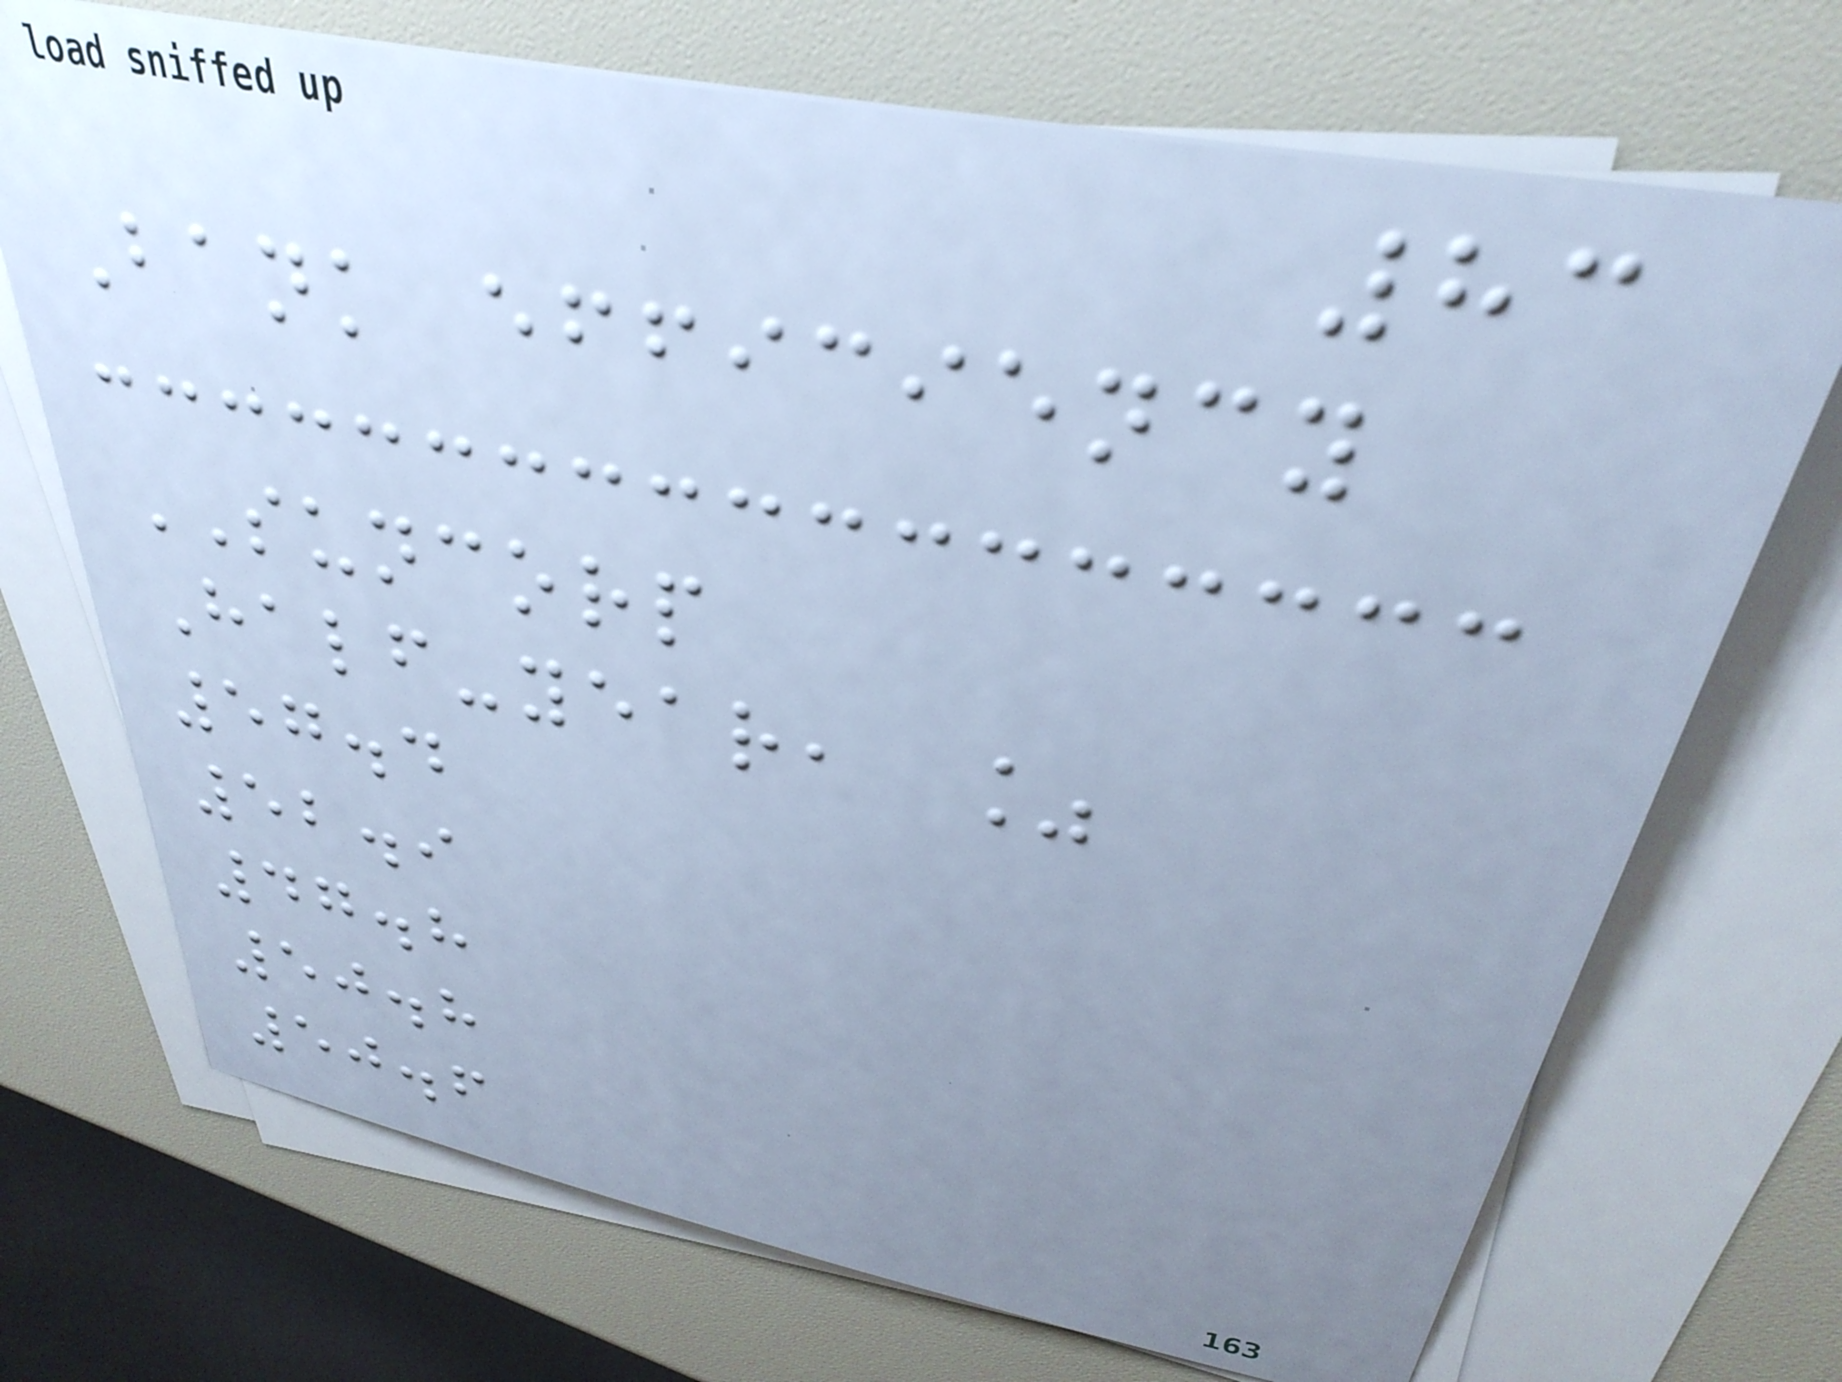83
Bank efficiency
SUNCORP
Half-year, %
57.4
52.9
47.8
50.8
50.6
